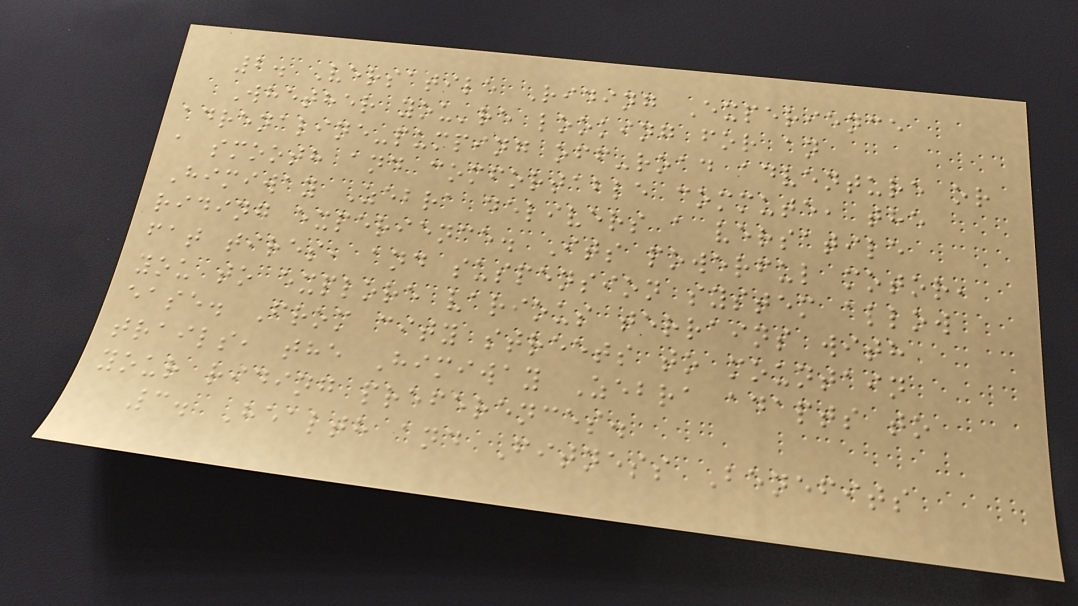2. Versatile Riding Experience
Whether you're looking for an
adrenaline-pumping off-road adventure or
a smooth and comfortable commute, the
Himiway Zebra delivers a versatile
riding experience. Its powerful motor,
fat tires, and suspension system allow
you to explore various terrains with
ease. From city streets to mountain
trails, the Himiway Zebra adapts to
your riding preferences.
3. Health and Fitness Benefits
